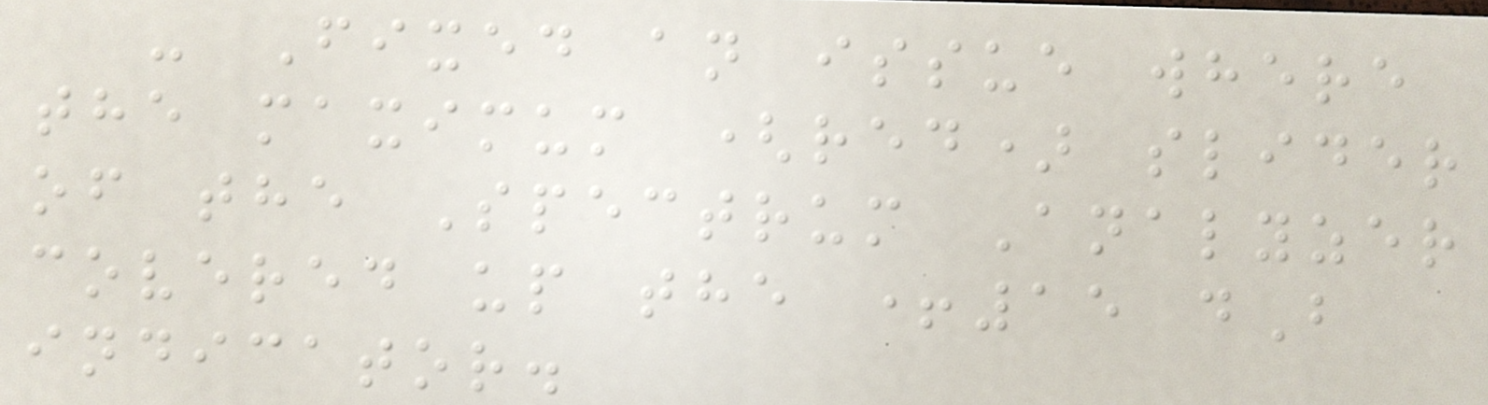- Fixed an issue where
the maximum (red) slider
of the Spectrum Analyzer
covered up the +15 dB
indicator.
